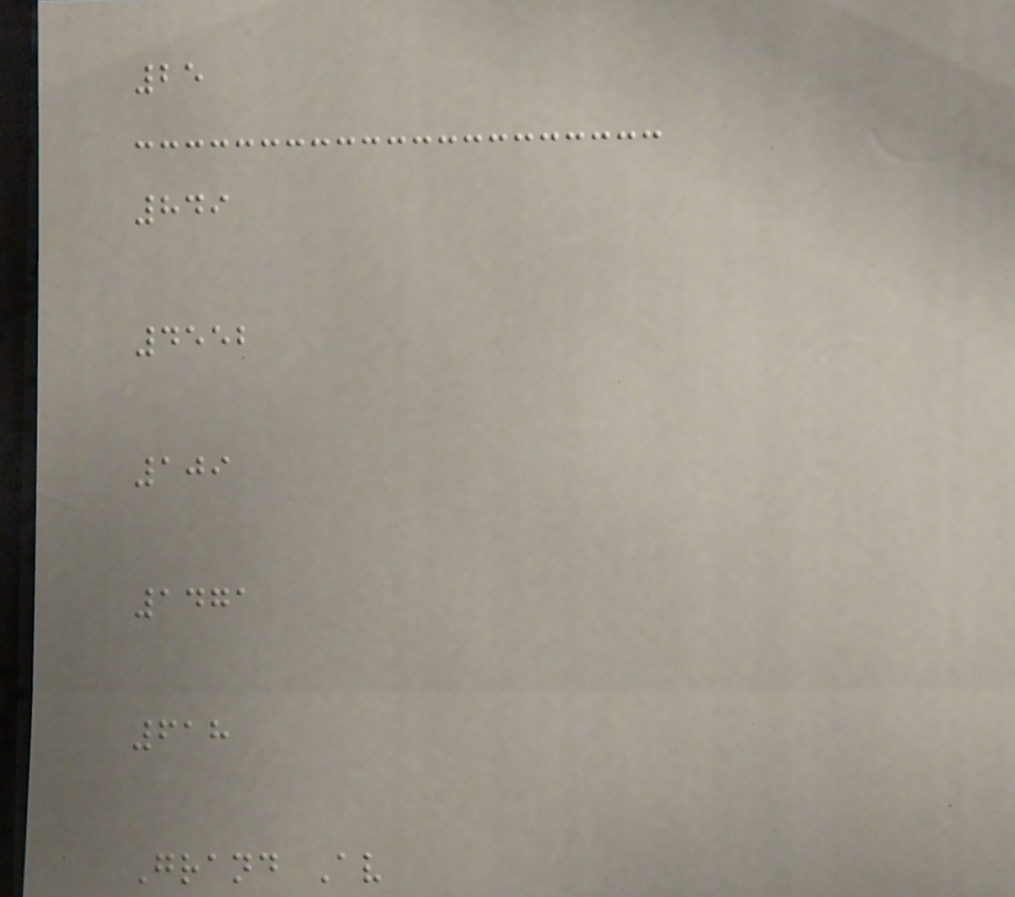25
849
4552
109
1471
618
Grand Av
